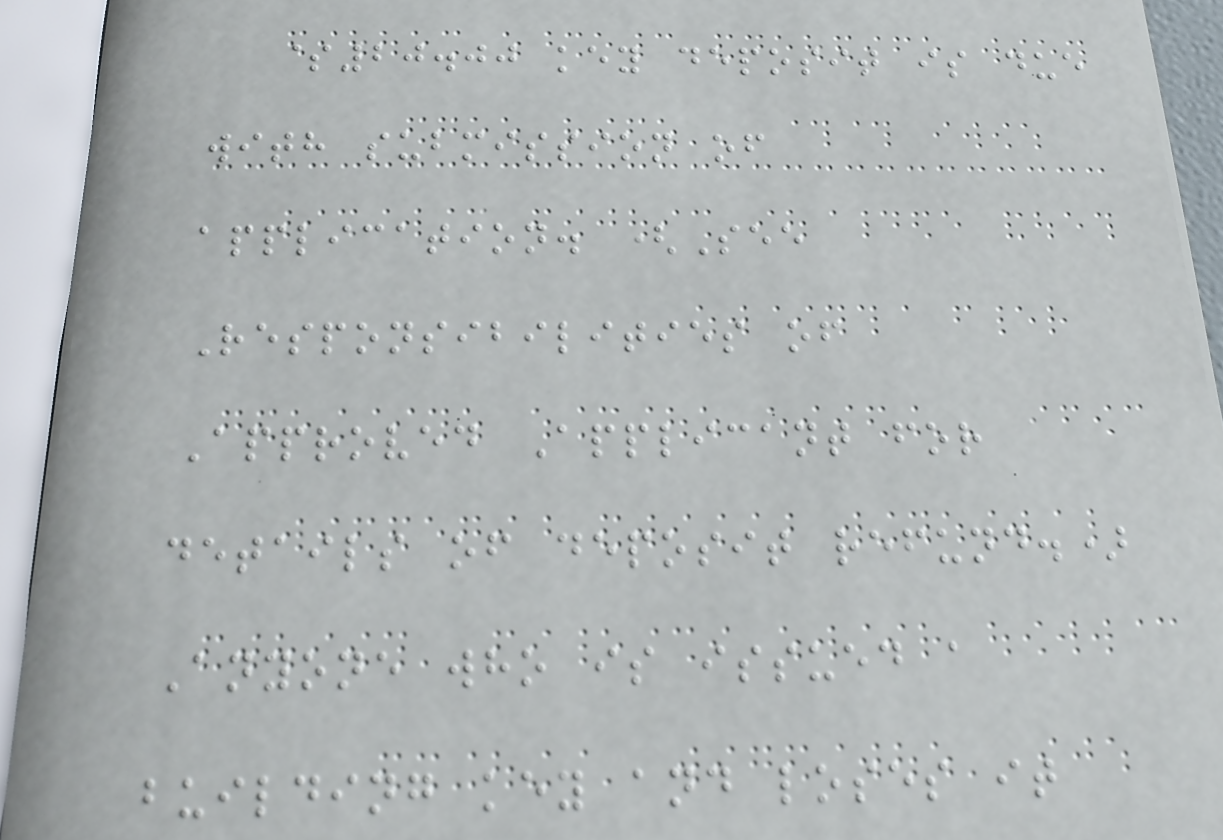$20.00 key deposit is due
with submission of
application. (See
Responsibilities of
Approved Applicant for
details of deposit refund.)
Anyone who is issued a
building key and loses it
